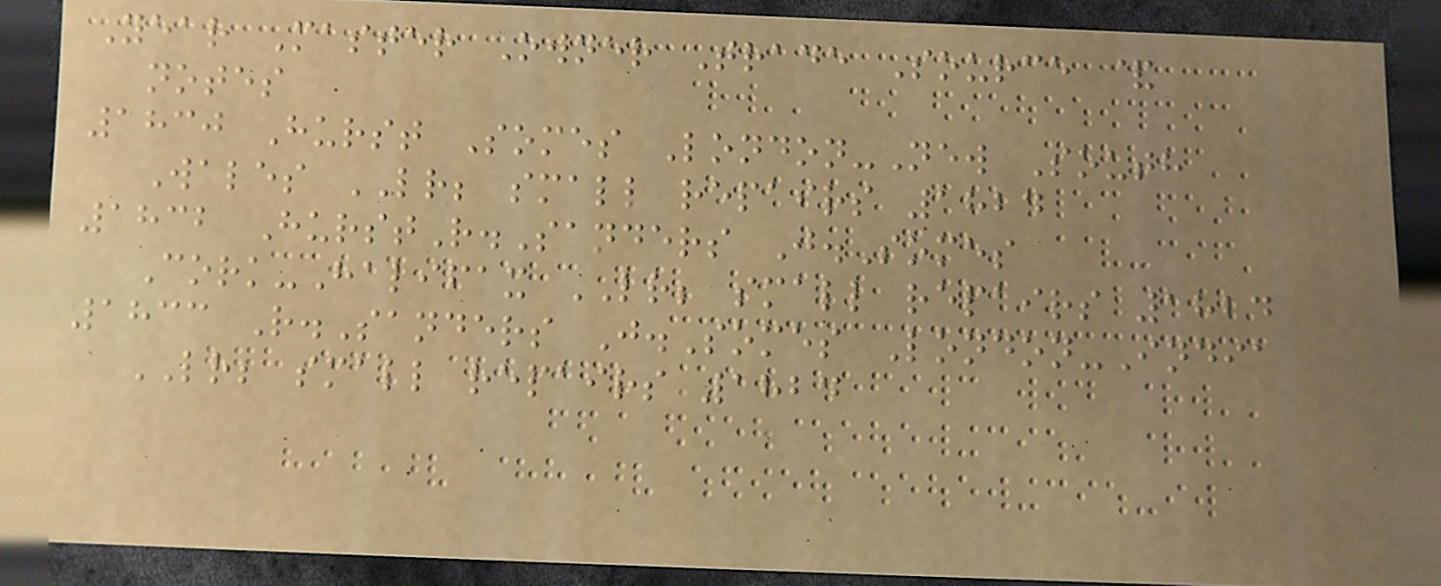Year Master Owner Trade Source &
notes
1830 Hurst Somes London-New South
Wales LR; small repairs 1824
1832 HurstR.Sanders J.Somes
Cork-Halifax LR; small repairs 1824
1833 R.Sanders J.Somes London-India
LR; small repairs 1824
